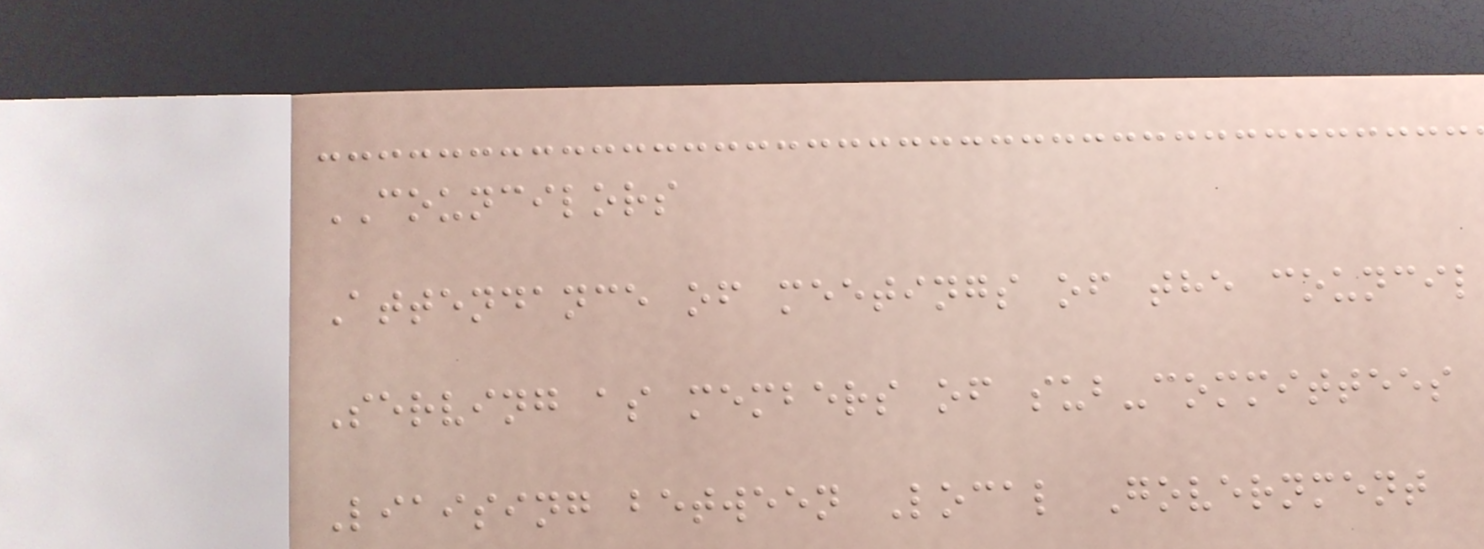COUNCILORS
Attendance of meetings of the council
Serving as members of sub-committees
Liaising between Local Government
